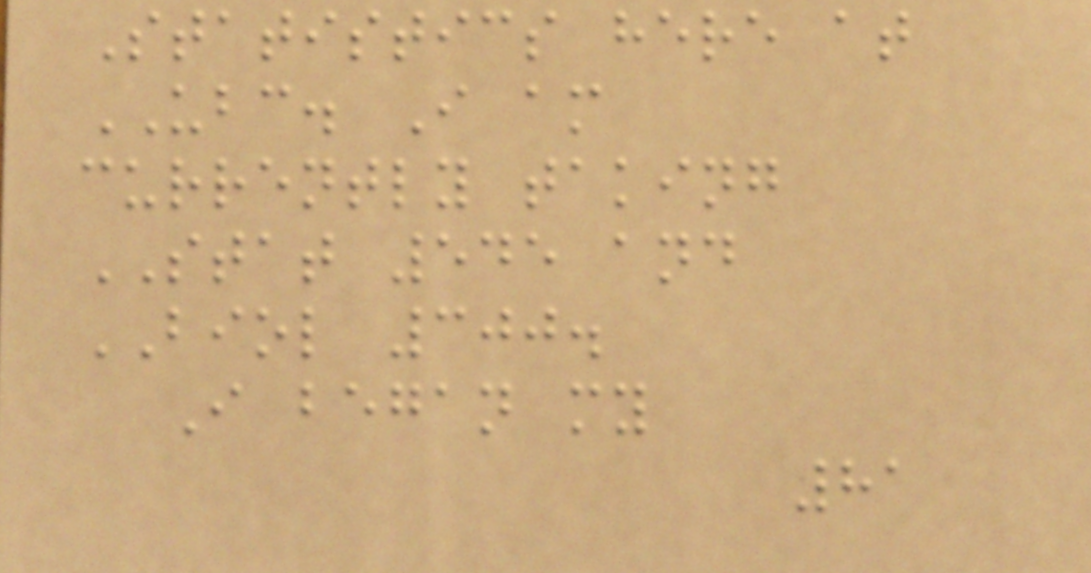Statistics here at
UBC. I am
currently taking
STAT 545 and
BIOL 300.
I began my
81
